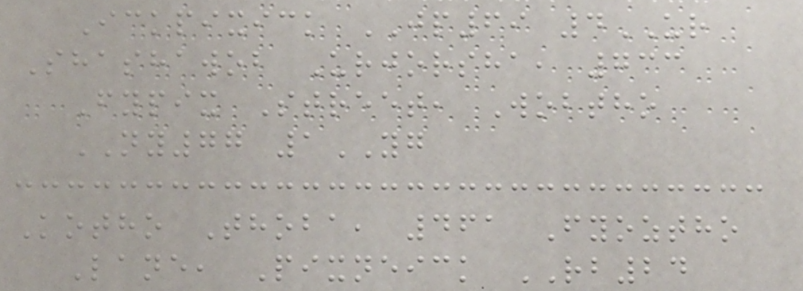Ickpixick JP69 4UR
Shashawob Urjorsha, 733
Fypix Street, Wobtho
NY77 1YG
Kotho Thoba, 461 Fyoztho
Lane, Pixneick RB24
